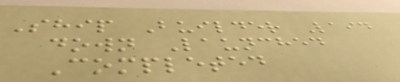Ship Builder Laid
down Launched
Completed
